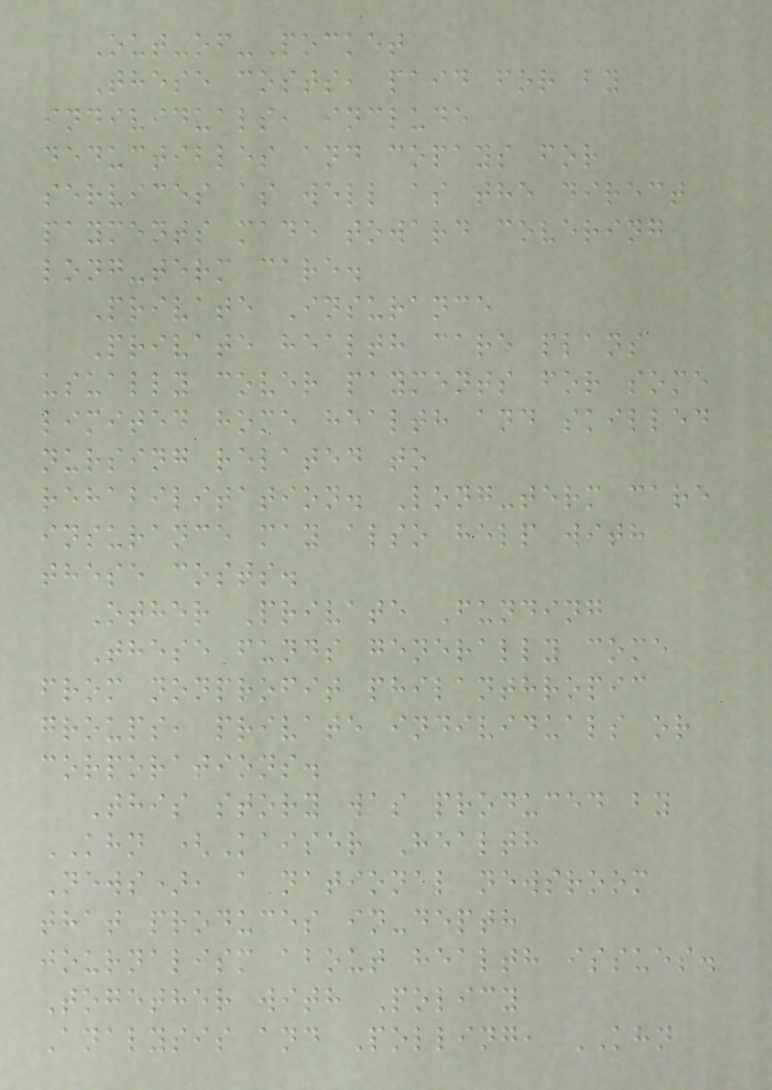Out-of-Pocket
These costs, paid for by
individuals, include
deductibles and copays for
services as well as the direct
payments made toward covering
long-term care.
Private Insurance
Private health care plans
usually cover payments for some
limited home health and skilled
nursing related to
rehabilitation. Long-term care
insurance may also help with
these costs.
Other Private Funding
These funds generally come
from nonprofit philanthropic
groups, private individuals or
corporations.
This story was produced by
KHN (Kaiser Health
News), a national newsroom
that produces in-depth
journalism about health issues.
Together with Policy
Analysis and Polling, KHN
